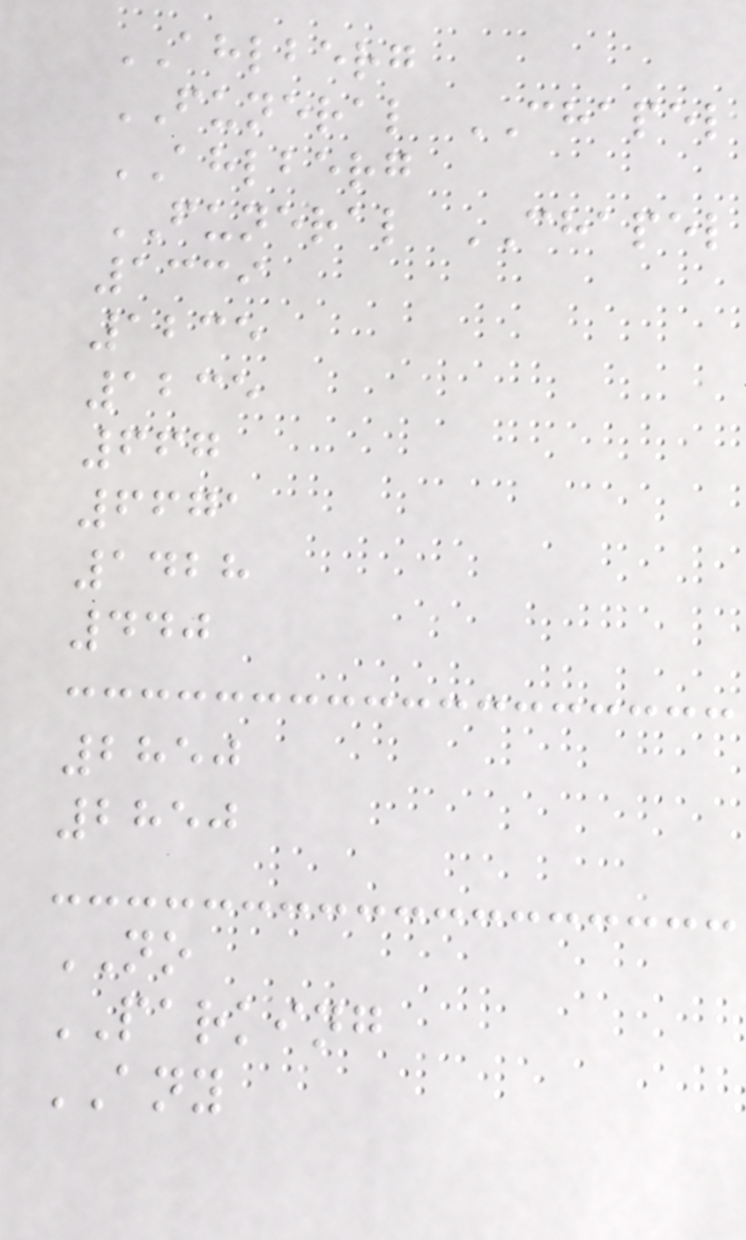AHLBERG
FUNERAL CHAPEL
AHLBERG
FUNERAL CHAPEL
1339
1235
1235
667
6671
1428
440
2850
2850
NO
PARKING
ANY
